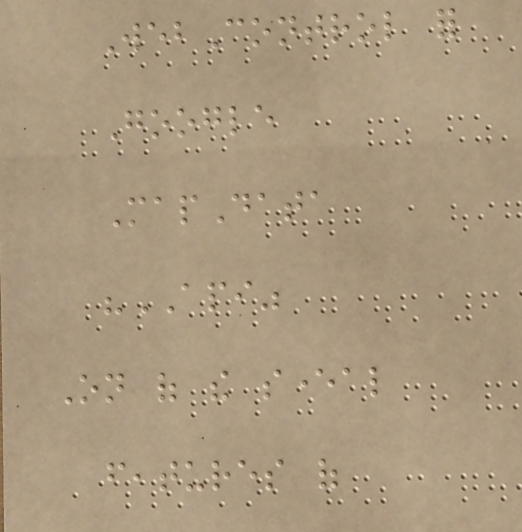WebControl for
Google
MapData
"API"
On of the several
features of
